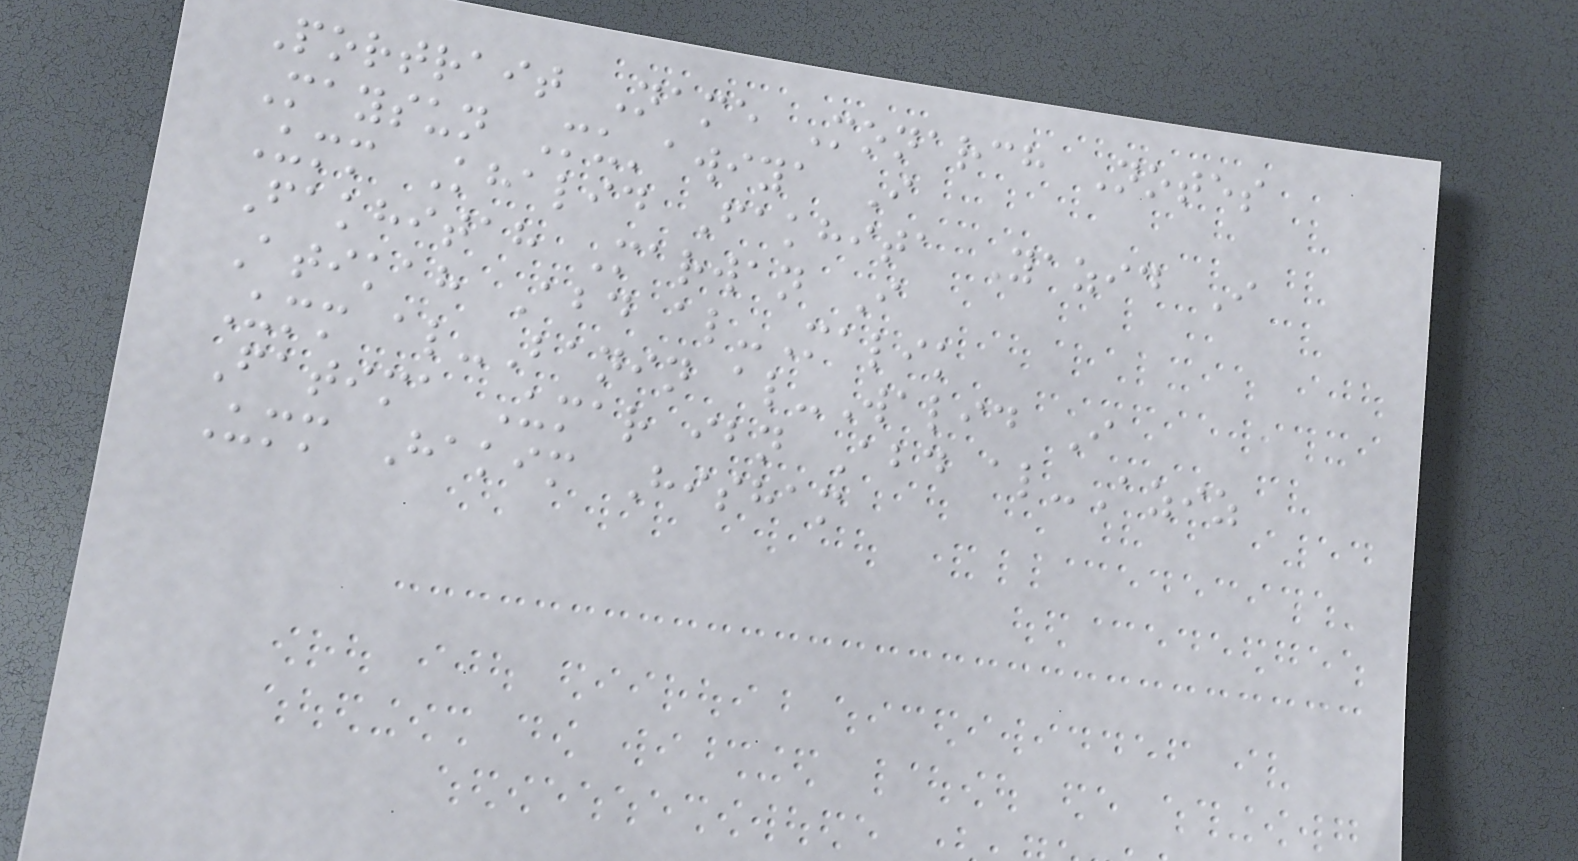Portrait Name Monarch Notes
Maysun Mu'awiya I
Umm Khalid Fakhita Yazid I
Fakhitah Marwan I
Atikah Abd al-Malik
Umm al-Banin al-Walid I
Fatima Umar ibn Abd al-Aziz
Umm Hakim Hisham
